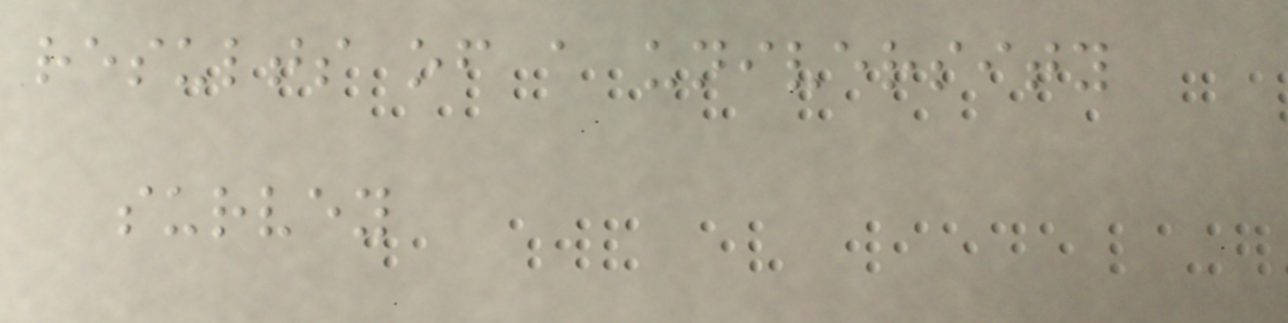results of a university
survey
